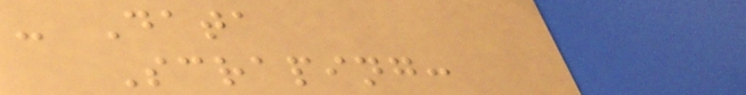- Data
Scraping:
